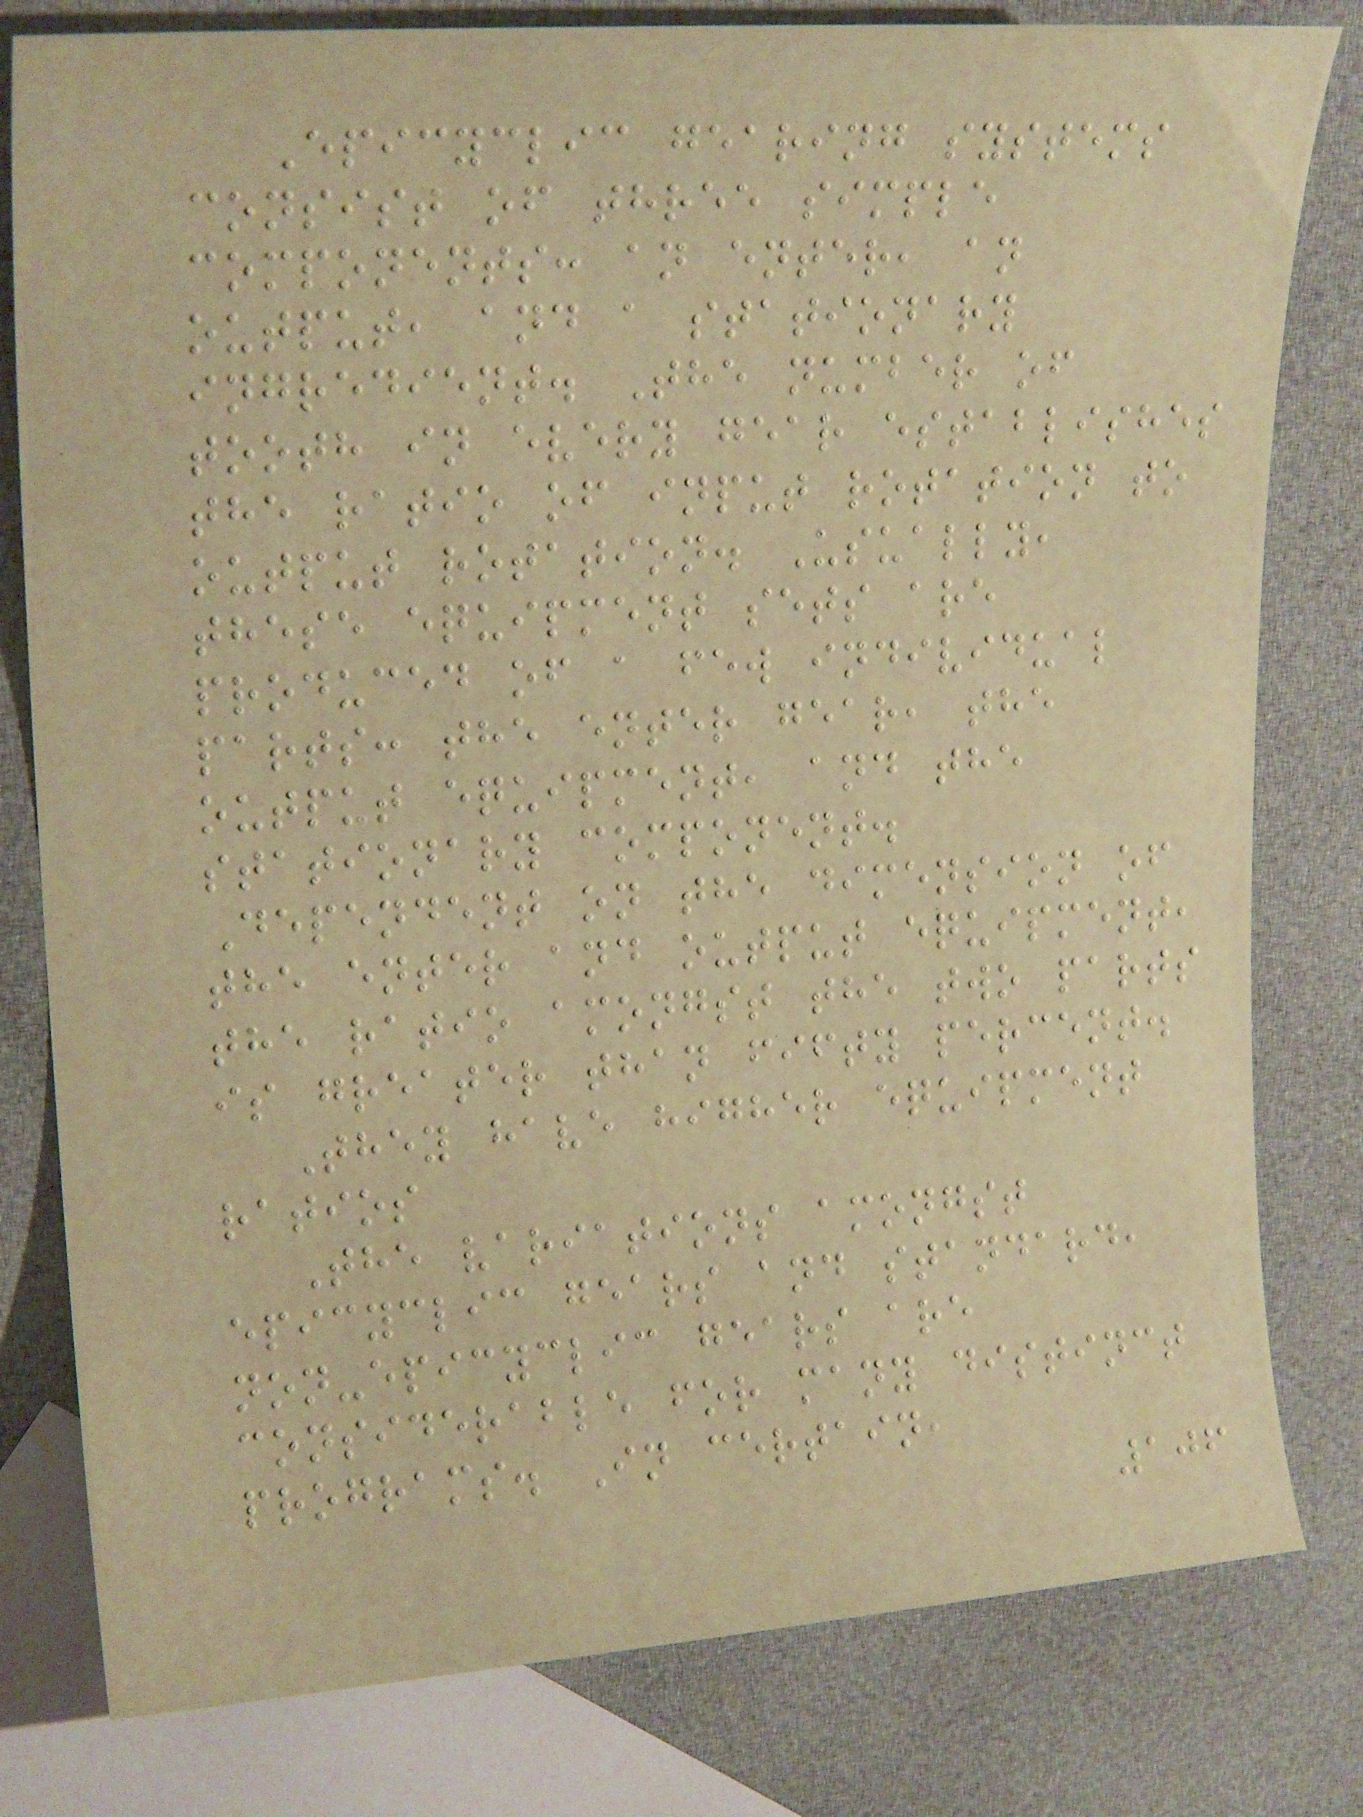Epicyclic gearing systems
consist of three simple
components: an enter, an
output, and a stationary
ingredient. The number of
tooth in every gear establishes
the ratio of input rotation to
output rotation. Usually,
these equipment sets are
produced of a few individual
parts: the enter gear, the
output equipment, and the
stationary component.
Dependent on the dimension of
the enter and output equipment,
the ratio amongst the two parts
is greater than fifty percent.
They have higher equipment
ratios
The variations amongst
epicyclic gears and standard,
non-epicyclic gears are
considerable for many distinct
programs. In certain,
106
